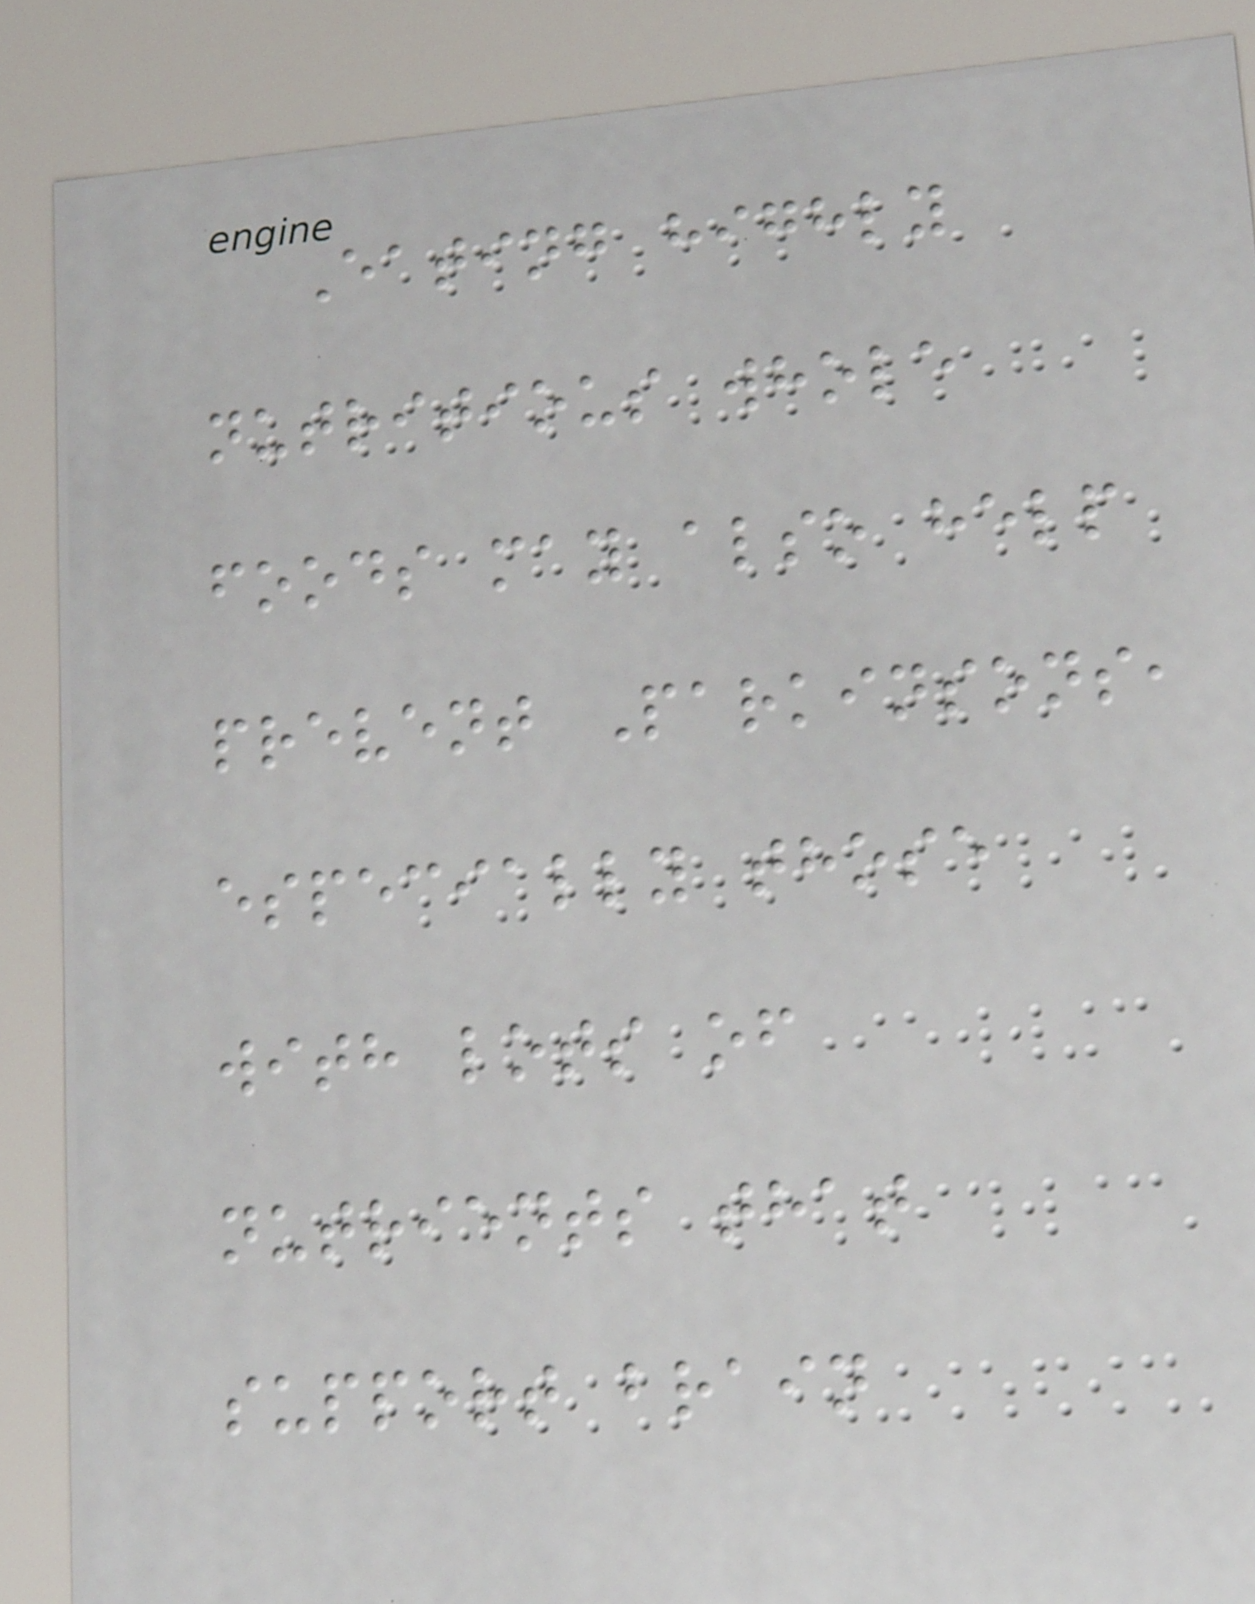Eating highly
nutritious whole
foods may also help
prevent Parkinsons,
especially those
with lots of
nutrients that
support brain
